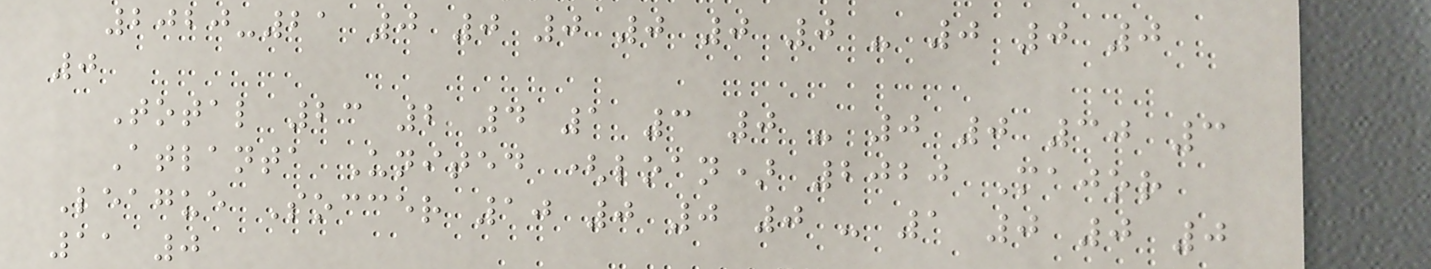2020-21 0 0 0 0 0 0 - 0 0 0
0
Total 23 2 4 1 3 0 - 0 0 30 3
Atlanta United (loan) 2020 Major
League Soccer 10 0 0 0 - 1 0 0 0
11 0
